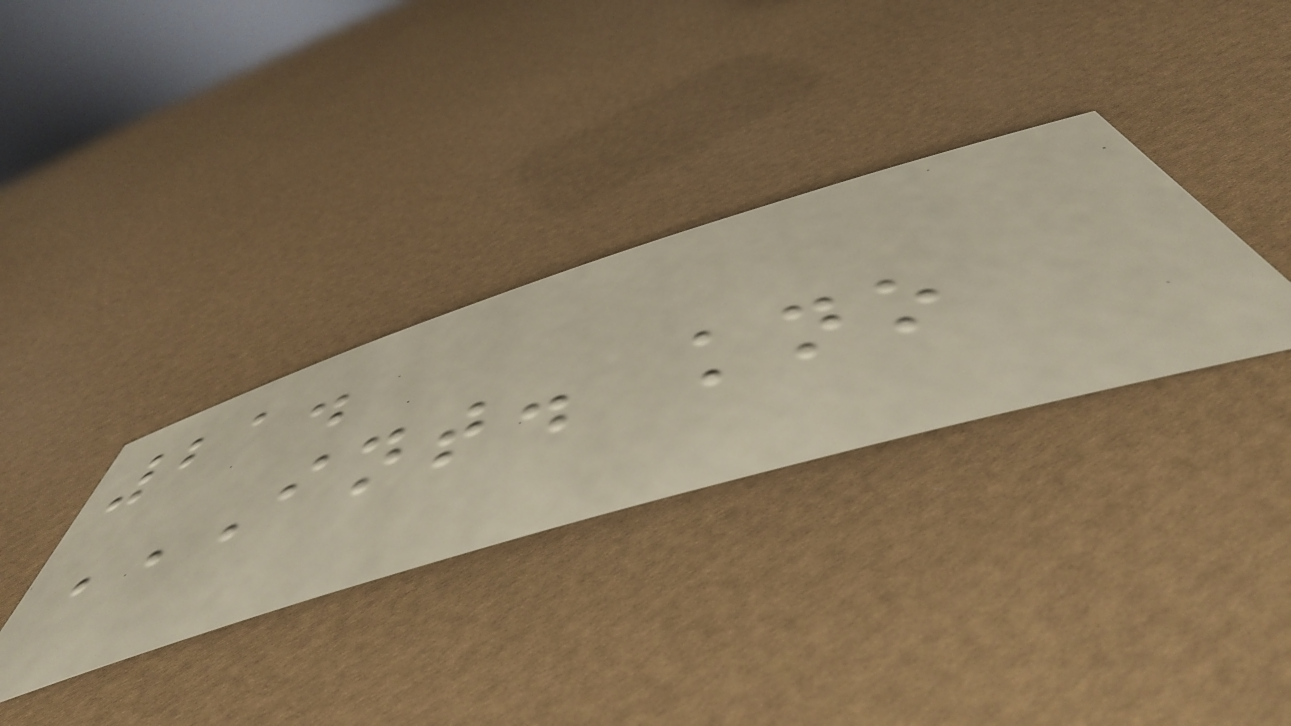21.
INT. KNO
